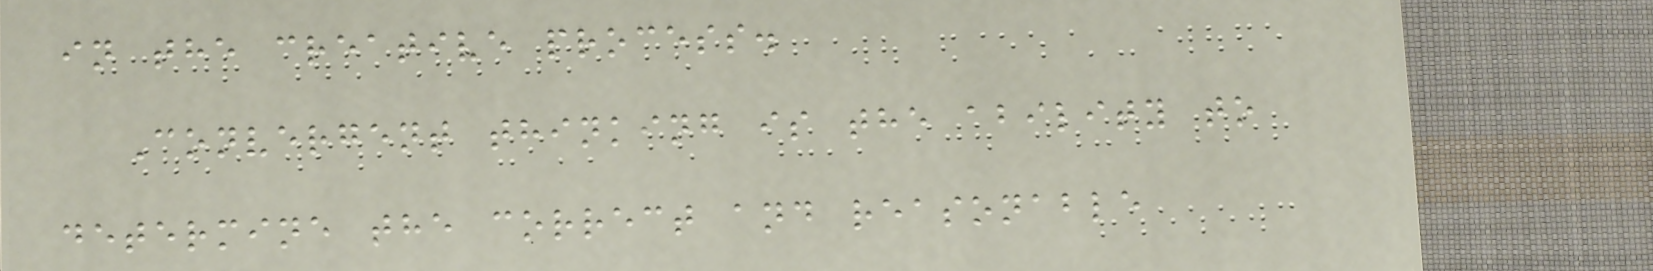in the creative process.
Convergent thinking is the ability to
determine the correct and reasonable
